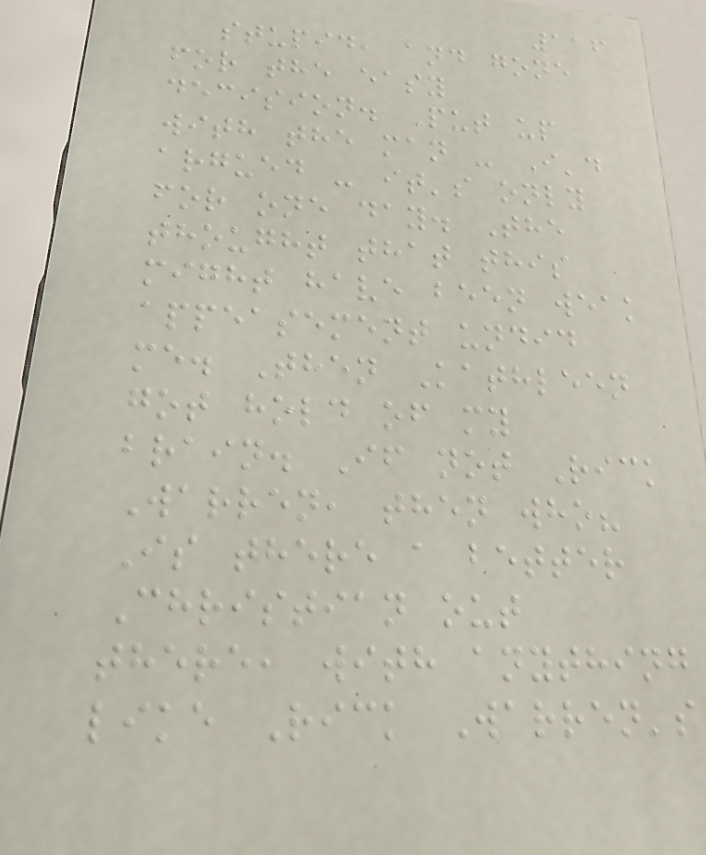116
stupid, and gone
for the easy
decision. Put up
with the man - I'd
argued - it's only
for one day. The
thought that this
might have been weak
appeasement undid
me. Then Kathleen
got hold of my
brain. If not Rick
Warren, then who?
Is there a better
Christian out
there, with anything
like Rick Warren's
